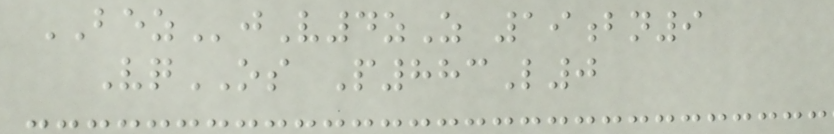BEZjV4zZ 19bn9
VqOS P883L0
